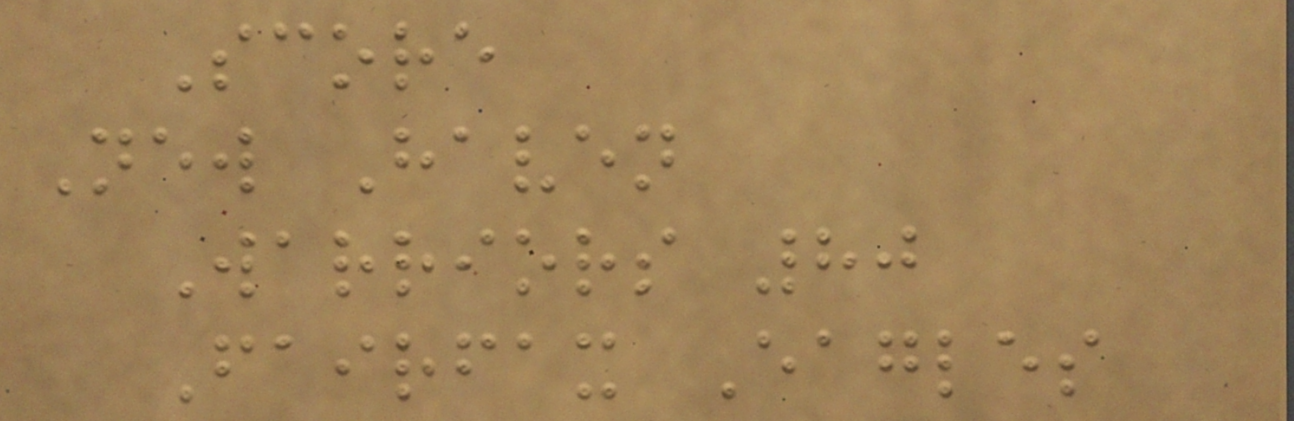Score
New Haven
Warriors 80
Fairfax Eagles
